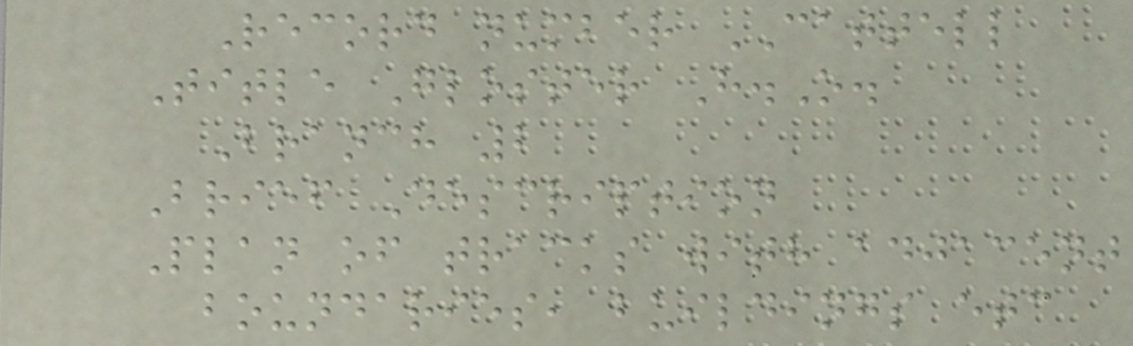Record number CATTELL
Title Gloster H.O.
Branch 2
Brief Description
Plan of tracks with adjacent
boundaries, buildings etc
